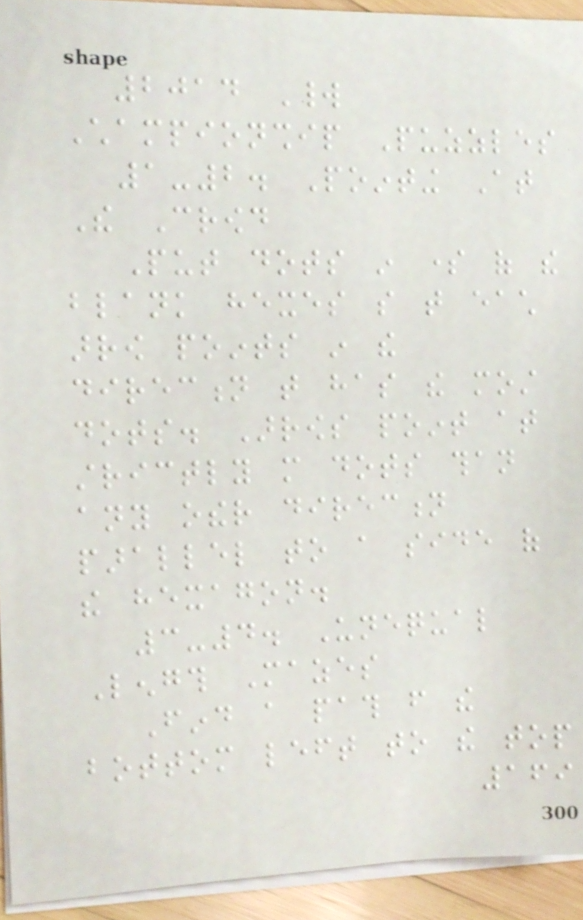2014 World
Championship Puzzles
1-2. Pointing At
The Crowd
Put dots in some of the
blank hexes so that each
arrow points in the
direction that has the most
dots. Arrows point at
strictly more dots than
any other direction
parallel to a side of
the hexagon.
3-4. Unequal
Length Mazes
Find a path from the
bottom left to the top
169
